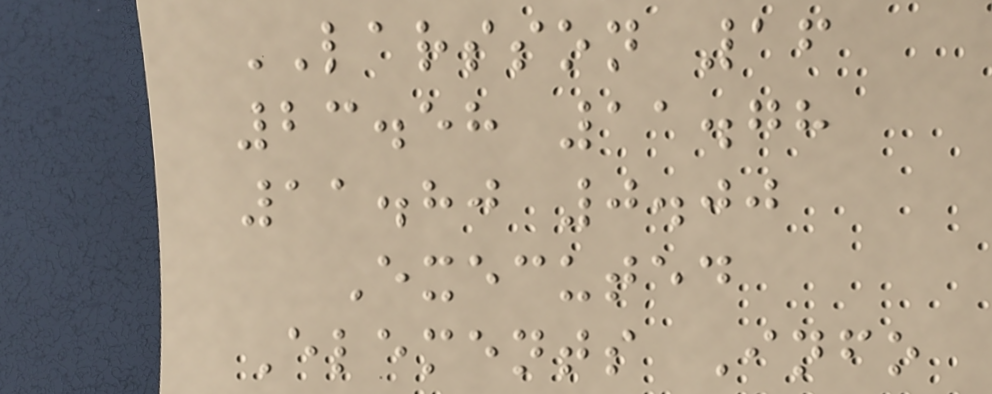LARSSON 16
23.58 11.78
11.80 0.00
Executed
Elements Info
